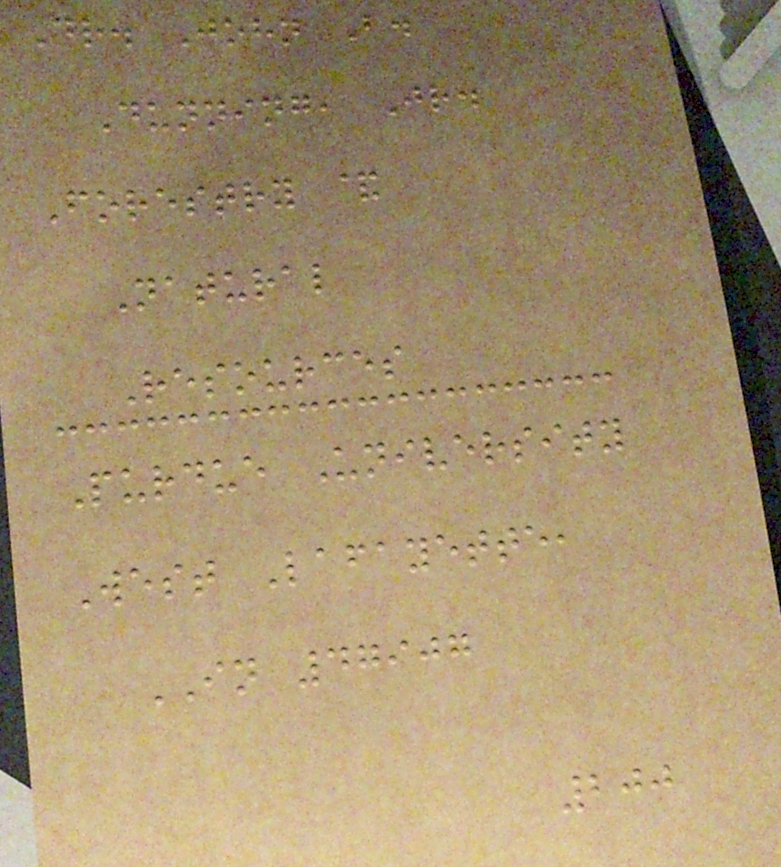Dr. John B.
Dunning, Jr.
Forestry &
Natural
Resources
Purdue University
West Lafayette,
IN 47907
200
